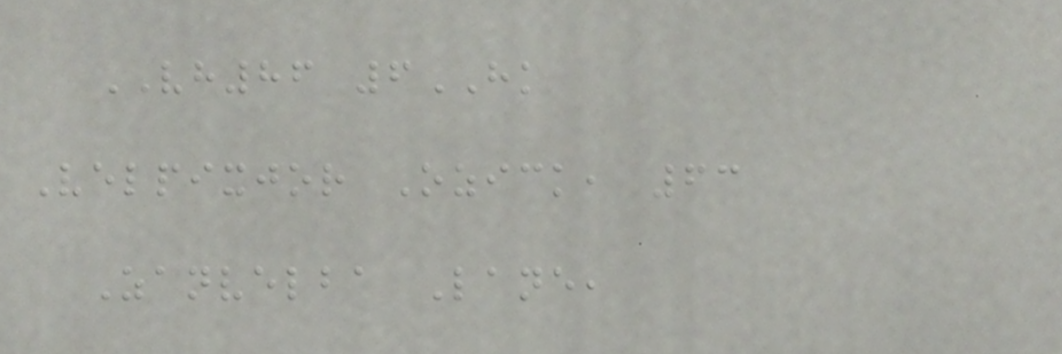VH86 6HK
Velpixjor Ozick, 63
Zanvelba Lane,
